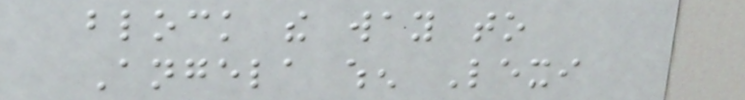block the way to
Angela when Lexi
